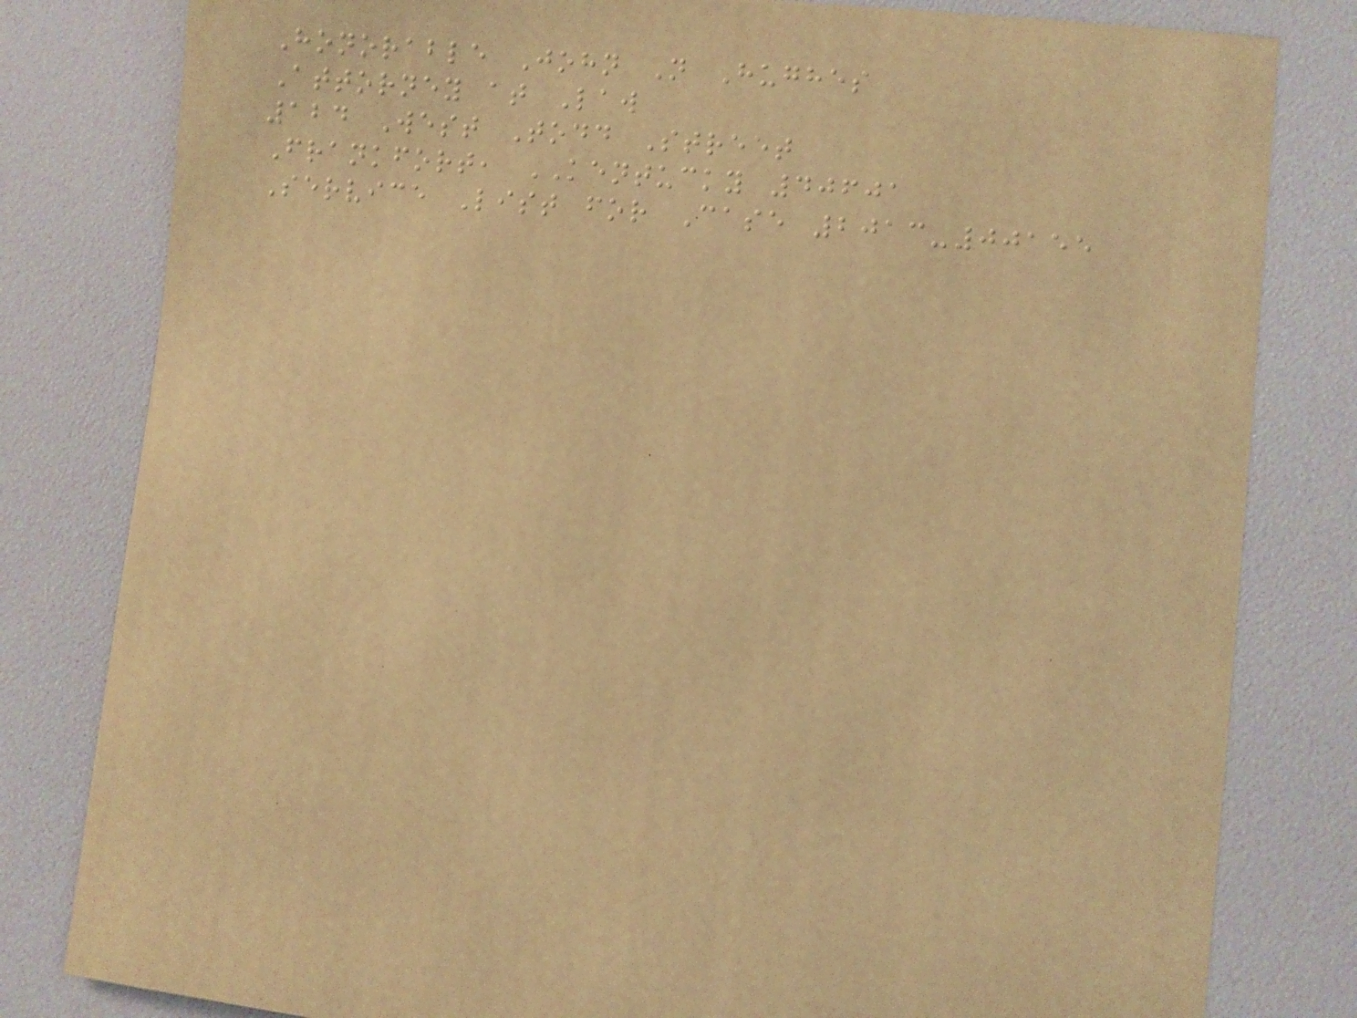Honorable John N Hughes
Attorney at Law
124 West Todd Street
Frankfort, KENTUCKY 40601
Service List for Case 2013-00155
